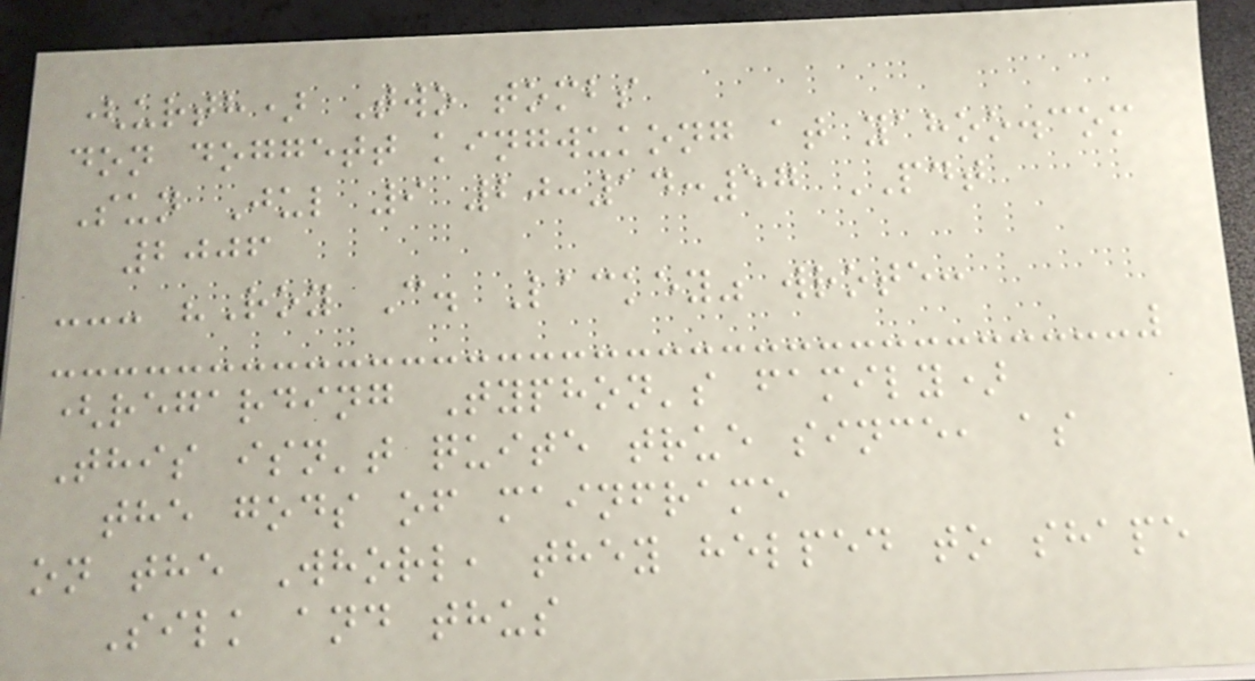(urth) Two tombs
don doggett kingwukong at yahoo.com
Sun Jul 9 20:14:57 PDT
2006
--- "Roy C. Lackey" wrote:
(regarding Typhon's family)
This isn't quite true since, as
the gods of mainframe
on the Whorl, they helped to shape
Silk and thus
